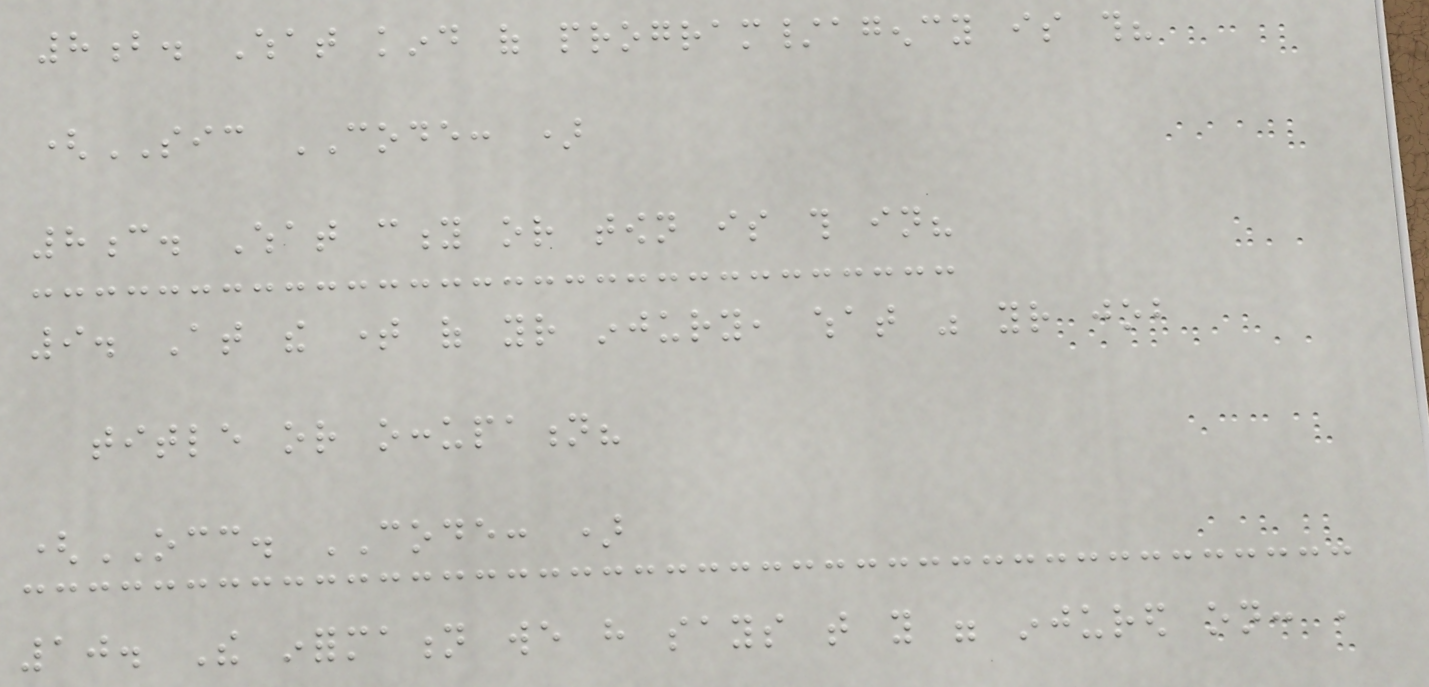8b. What kind of program/agency is this?
(SIC CODE: )
8c. What city or town is this in?
9. At the time of your injury, what was your job
title or occupation?
(OCC. CODE: )
10. The information we have says that you were injured on: ,
